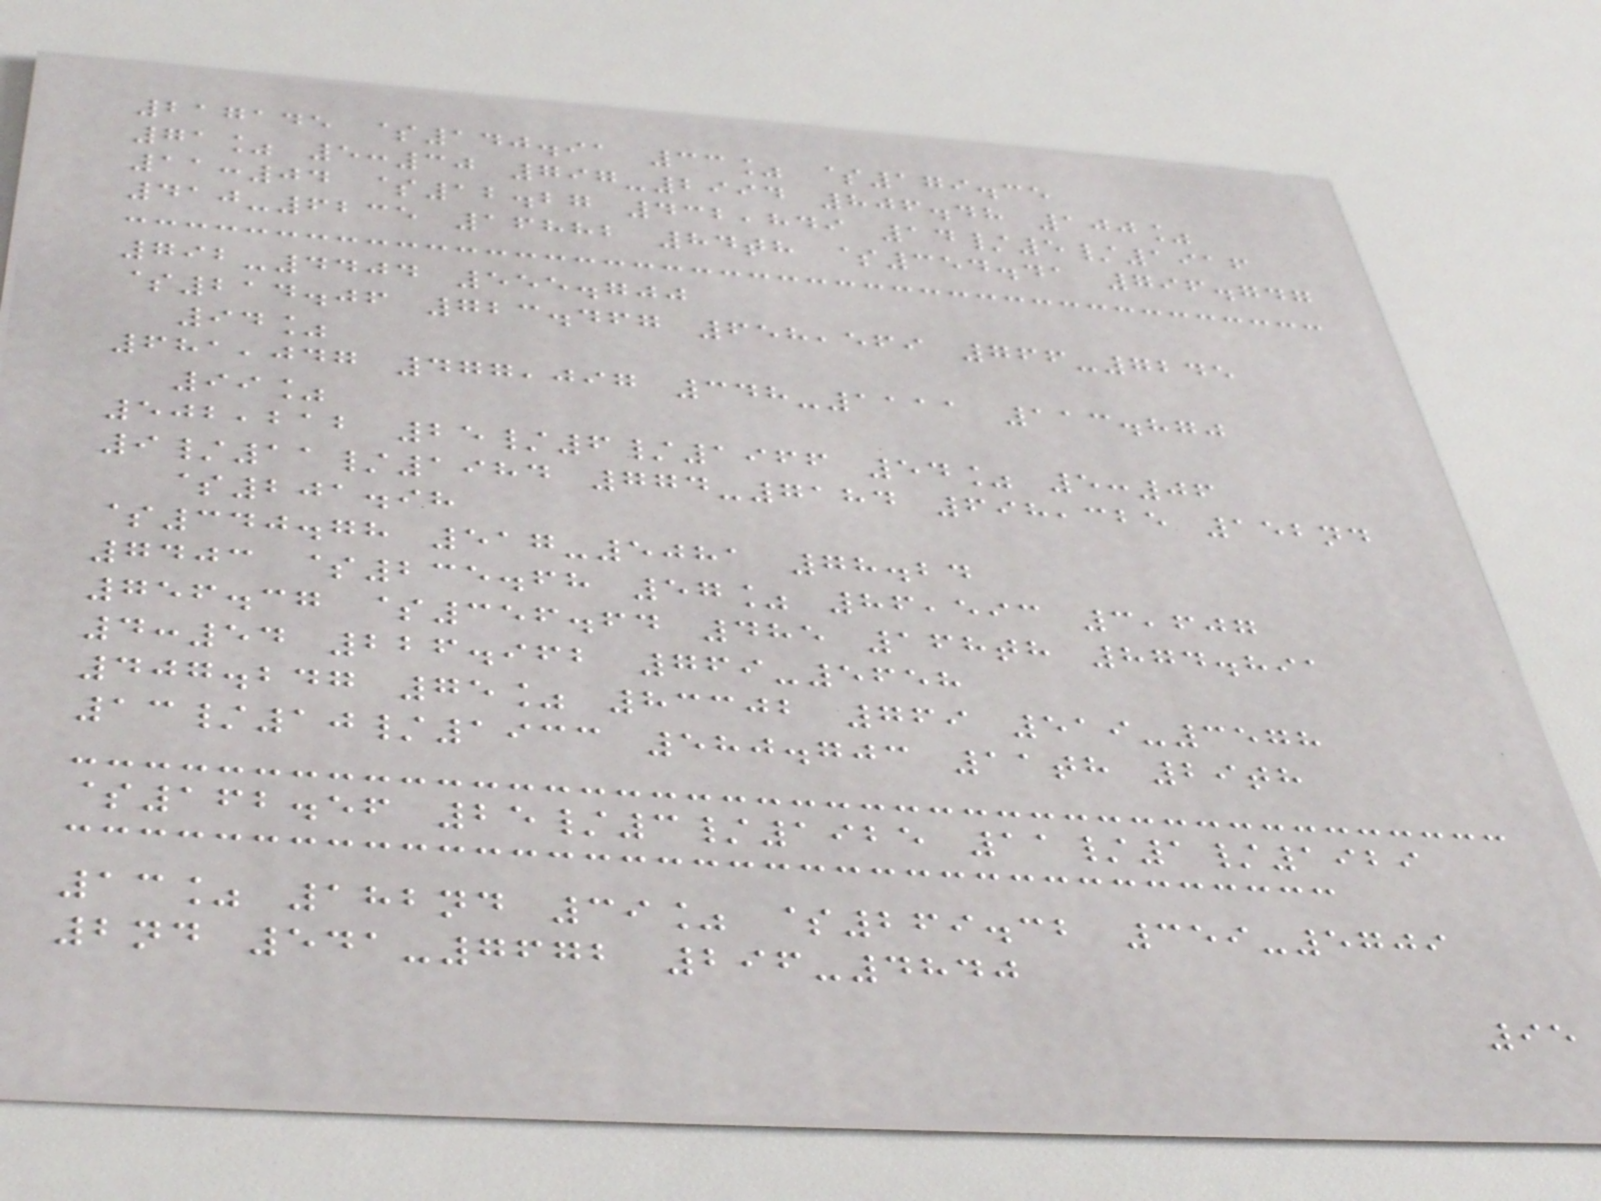217145 $140.91 33% $179.35
71% 5:30 797-2994 806.48 100%
11:04 $12.27 432,849 14/5/1916
410-6235 16882 84th $354.41 796.747
792-4404 555.700
$214.06 723.467 658,569 766-7245
94%
681,047 477,097 348-1111 113.870
99%
502,212 25/6/1966 54% 5:06
9/11/1984 774-7184 698,325 152nd
$201.98
$340.78 517-5081 78.24
7403 $235.68 57% 86,593 3,607
756.37 $356.64 485 168th 874.891
4:54 226.962 769-5658
407.247 75% 83302 769 519-3578
13/10/1933 580.703 11th 29th
$162.56 25/3/1925 11/1/1929
13% 182nd 39% $269.32 359-5709
2nd 541-7672 296-4840
95
